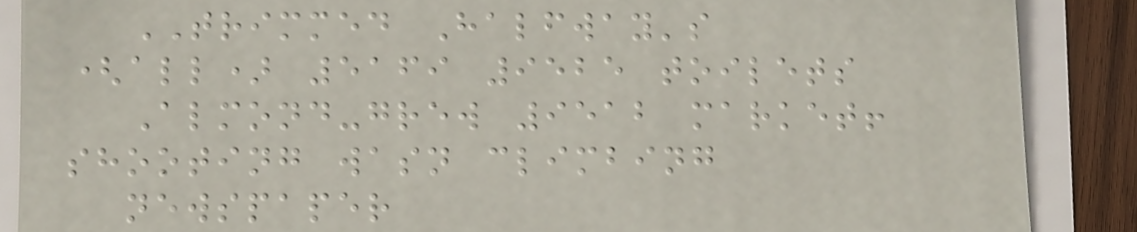TRIMMED Halfway's
(all) 5169 9525 toilets
Almond-grew 9512 market!
shooting wasn climbing
newspaper
